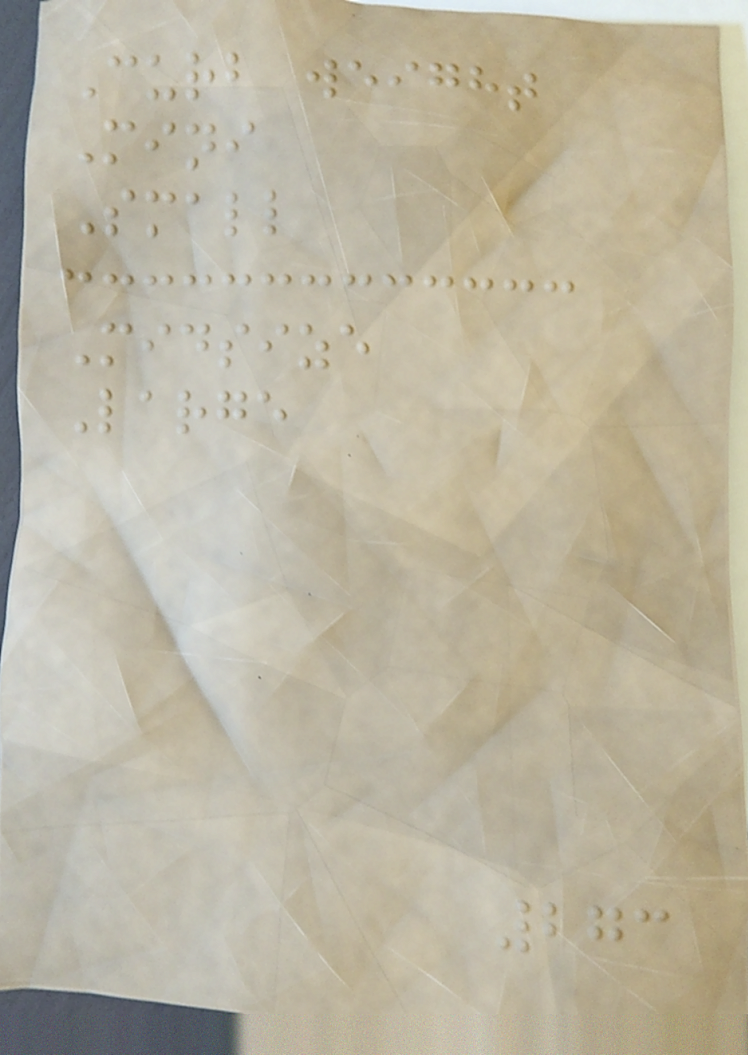Curb weight
Mini
Small
Midsize
Large
273
